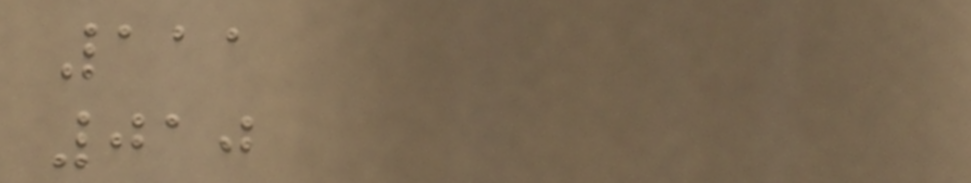111
010
